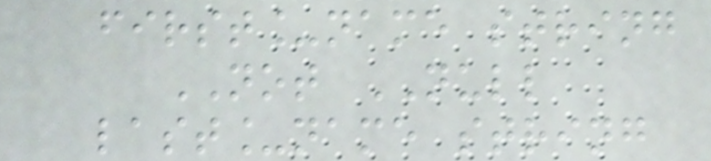first_name string
NOT NULL
last_name string
